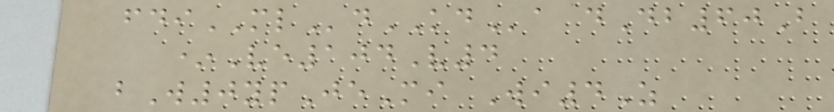fdiMLdKDa dDb60B
*Ve104V4
bW0ypJeMi Wi4Z
